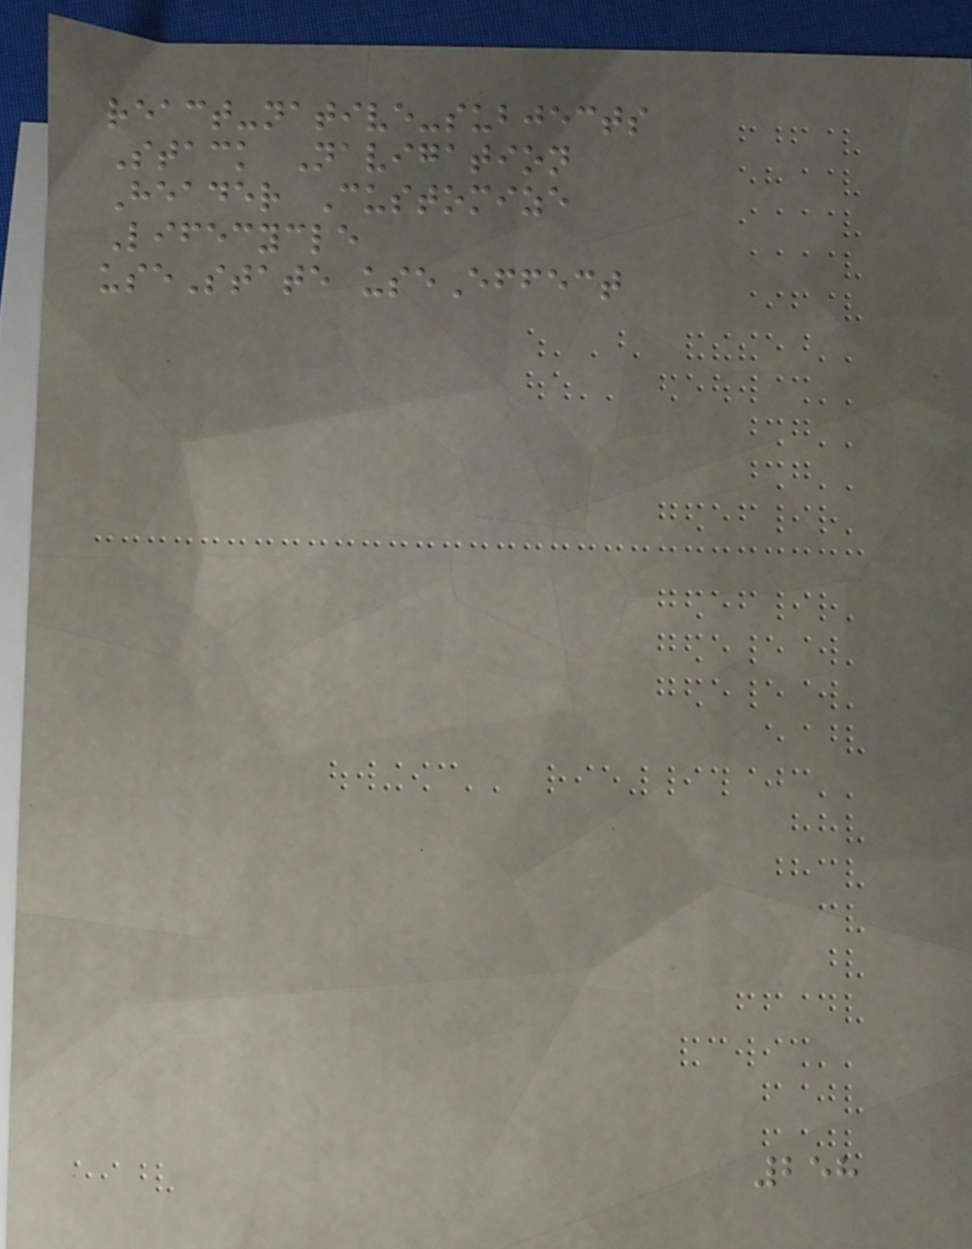react-native-subjects
Stack Navigation
Header Customize
Lifecycle
useState useEffect
258
